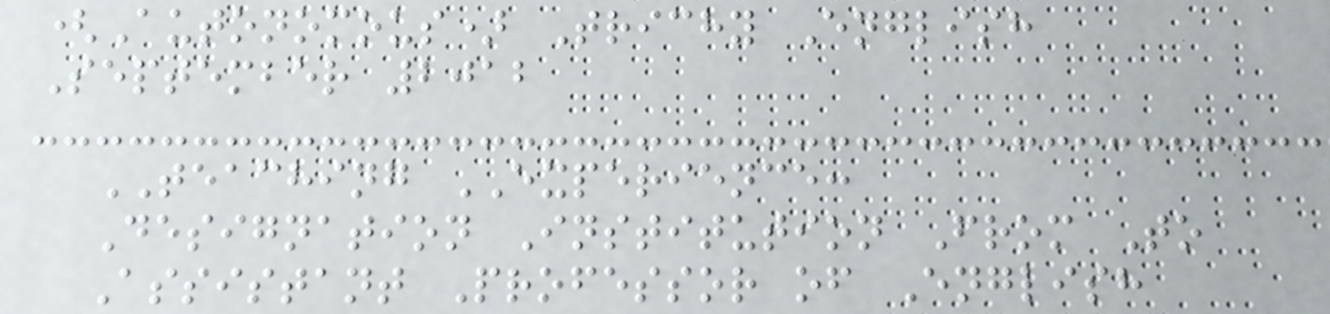(Autonomous) Trichy English
September 2012
TEACHING EXPERIENCE:
Designation Institution From To
Assistant Professor of English
